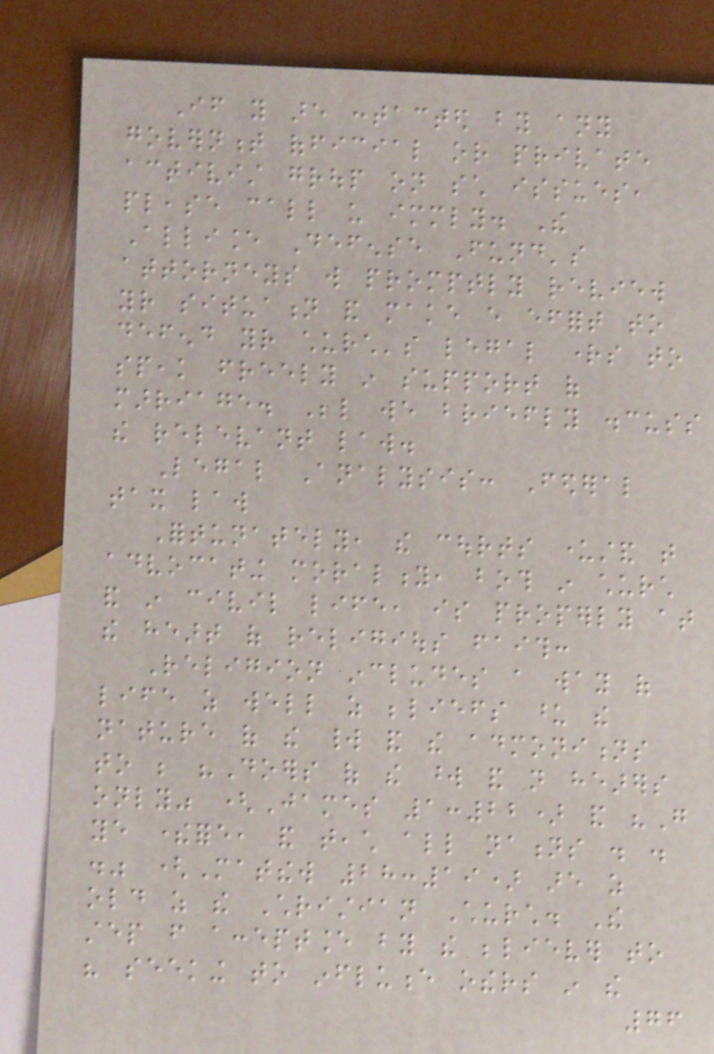If you are contacted by any
government official or private
activist group on such issues,
please call us immediately. The
Alliance Defense Fund's
attorneys will promptly review
your situation and make every effort to
defend your church's legal rights to
speak freely in support of
marriage. Below we briefly discuss
the relevant law.
Legal Analysis: Federal
tax law
Fortunately, the courts understand that
advocating morality, both in church
and in civil life, is properly at
the heart of religious faith:
Religion includes a way of
life as well as beliefs upon the
nature of the world and the admonitions
to be "Doers of the word and not hearers
only" (James 1:22) and "Go
ye therefore, and teach all nations . .
." (Matthew 28:19) are as
old as the Christian Church. The
step from acceptance by the believer to
his seeking to influence others in the
76
